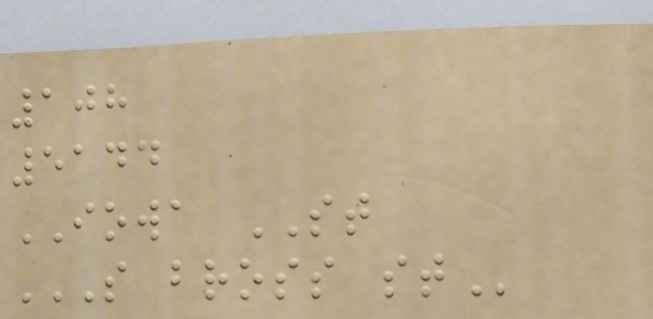108
5144
IOWA ST
S BROSS ST
